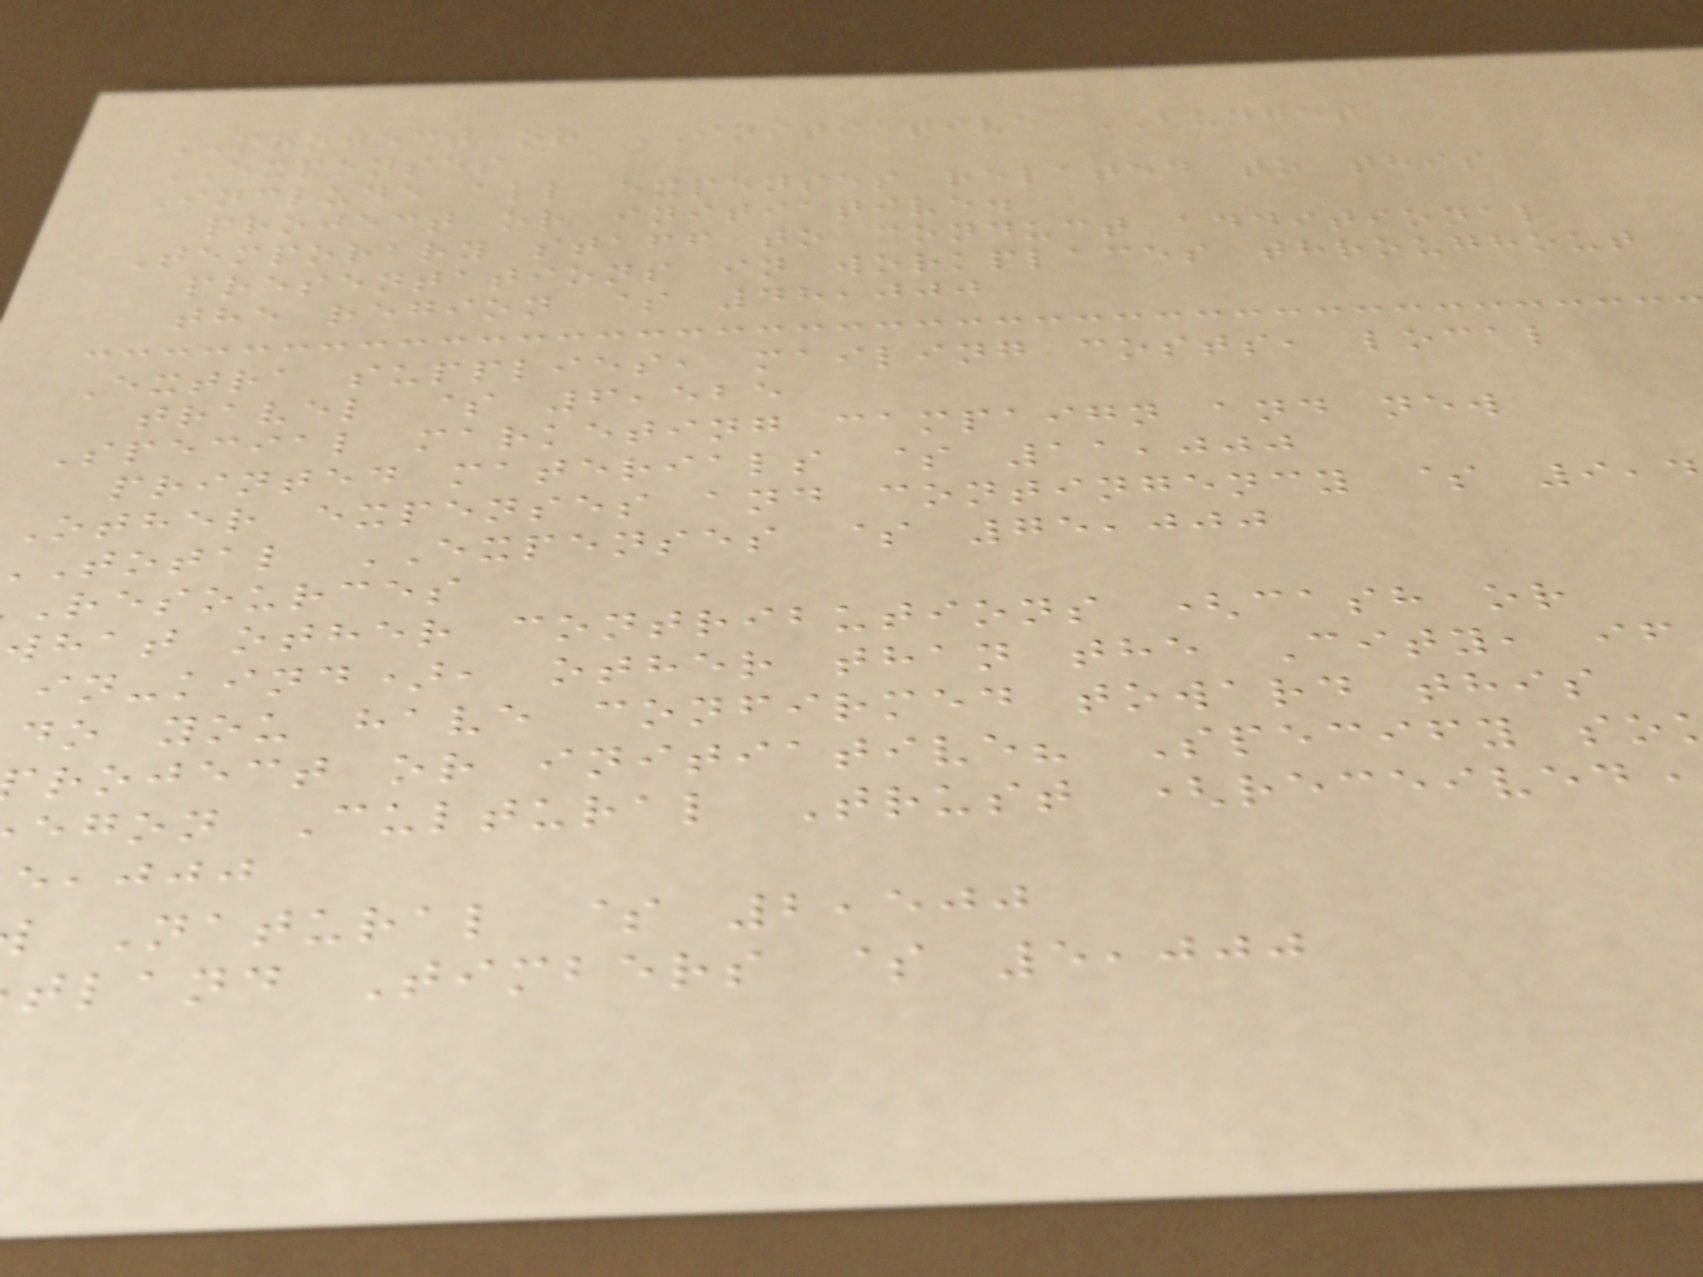PROJECT or INITIATIVE BUDGET
EXPENSES
Include all expenses related to this
project or initiative.
Temporary staff to conduct additional
presentations in workplaces throughout
the region $ 48,000
Extra supplies, mailing costs, local
travel $ 6,525
Special marketing campaign and new
printed materials $ 11,000
Other expenses and contingency $ 9,4
total EXPENSES $ 75,000
resources
what other contributions (cash or
in-kind), other than the City, if
do you have confirmed toward this
roject or initiative? Specify so
egon Cultural Trust (received
,jjj
Natural $ 2,500
tland Timbers $ 5,000
